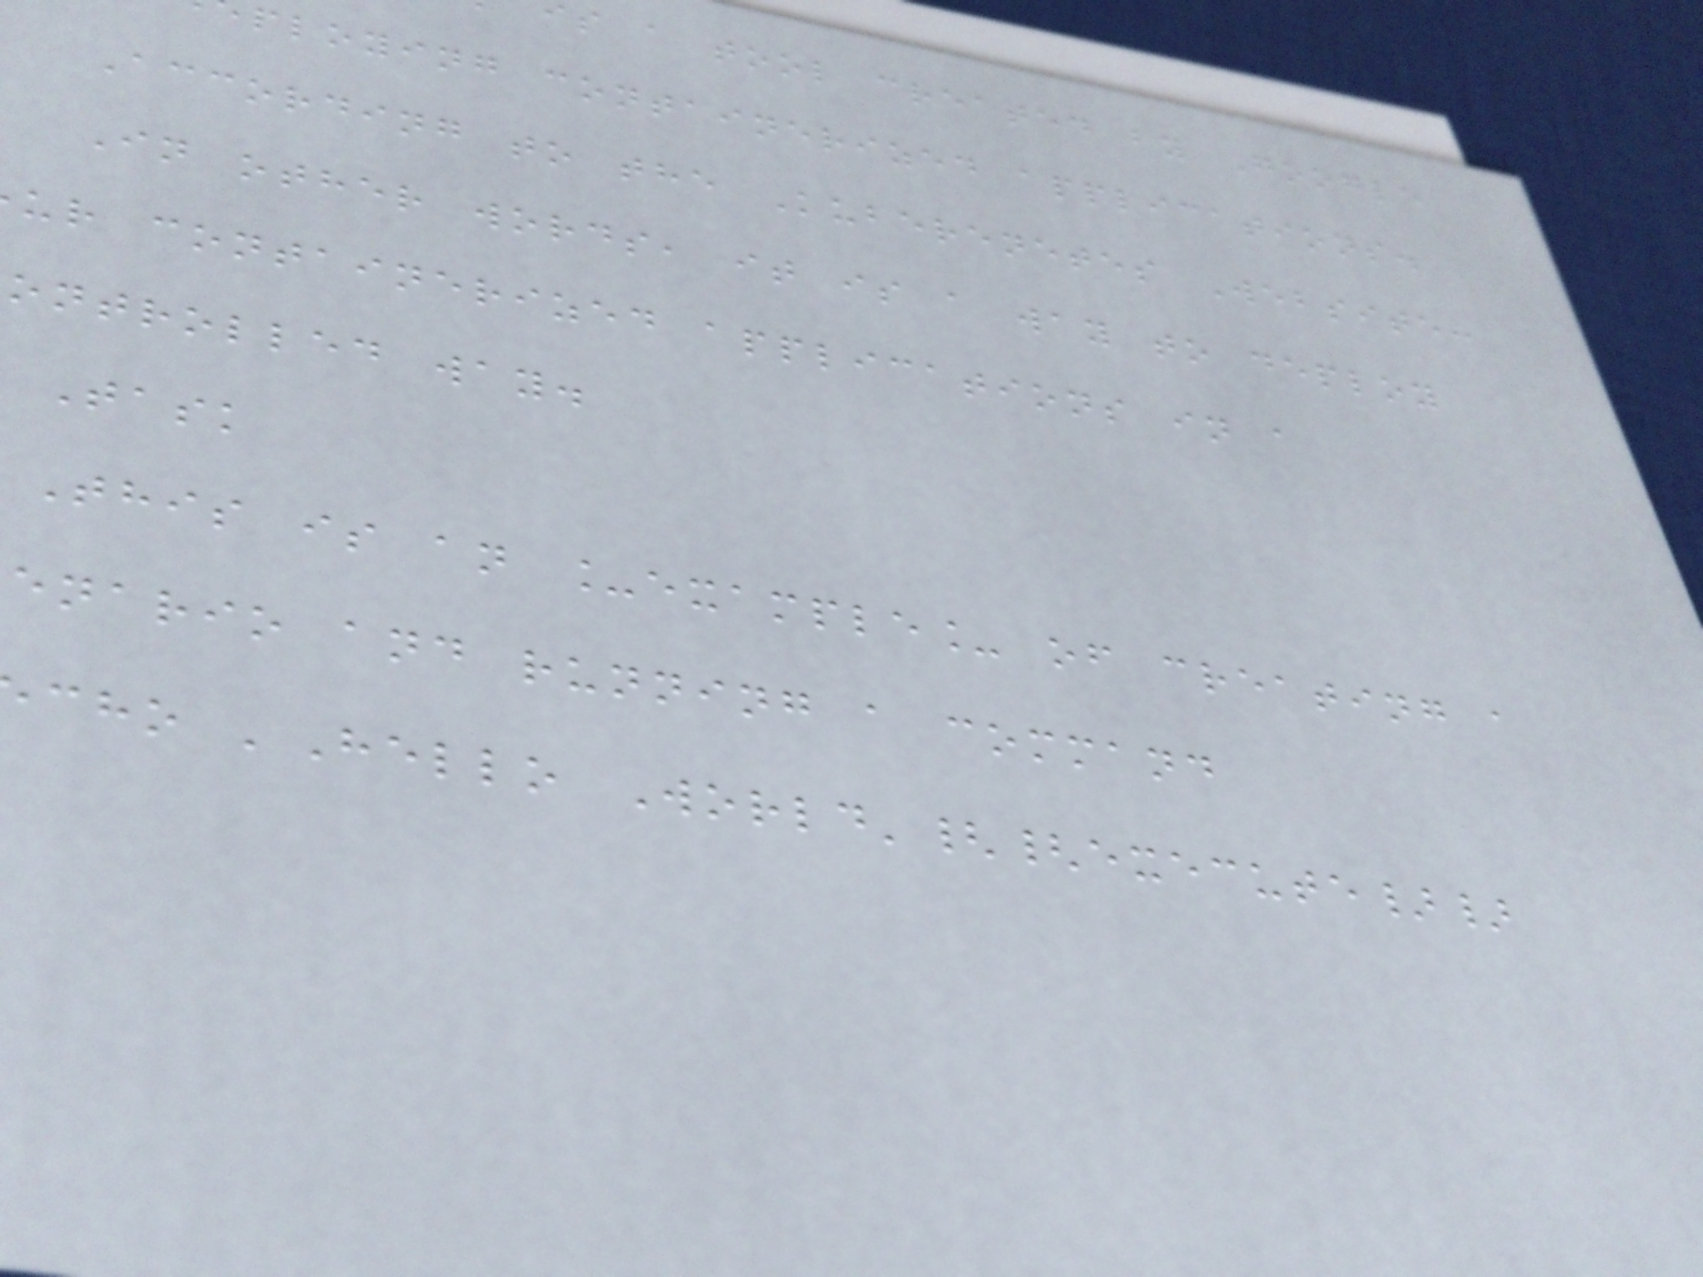s a tool created by Google
ploying containerized applications.
According to the Kuberenetes Website:
In other words, it is a way to deploy
ur containerized applications in a
ontrolled way.
Task
This is an _example_ of creating a
enario and running a command
cho 'Hello World'{{execute}}
